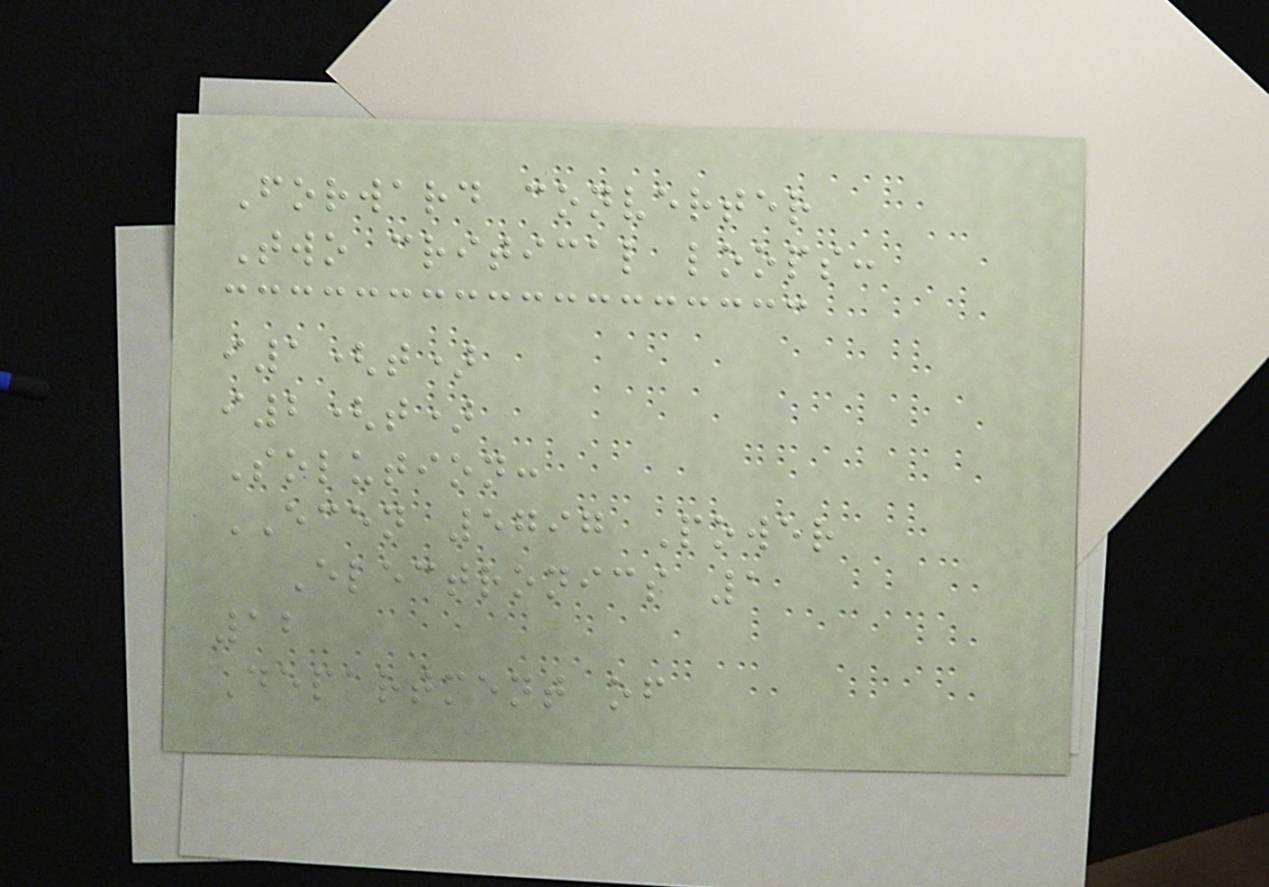Forward converter
Two critical loops:
i1(t)
i2(t)
Solution:
ECEN 5797 Power
Electronics 1
12
Department of
